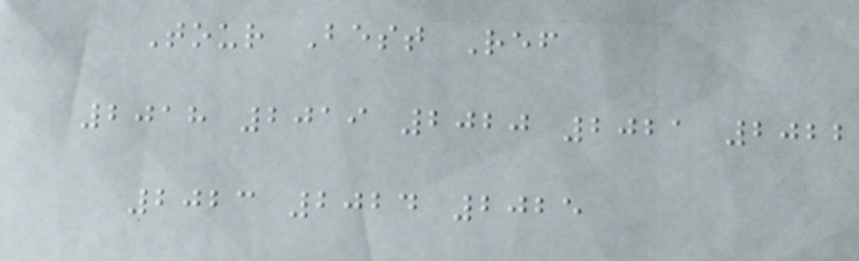Tour Best Ref
2018 2019 2020 2021 2022
2023 2024 2025
